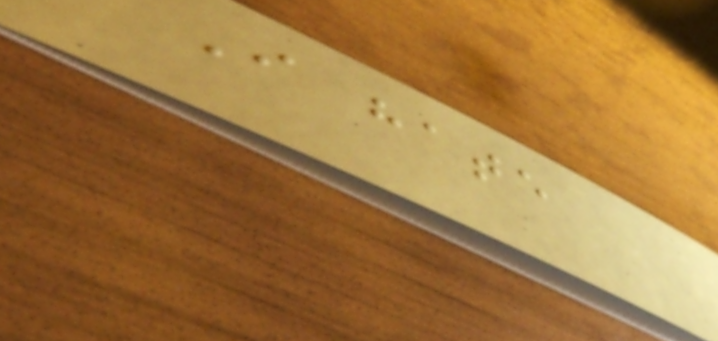I hate
